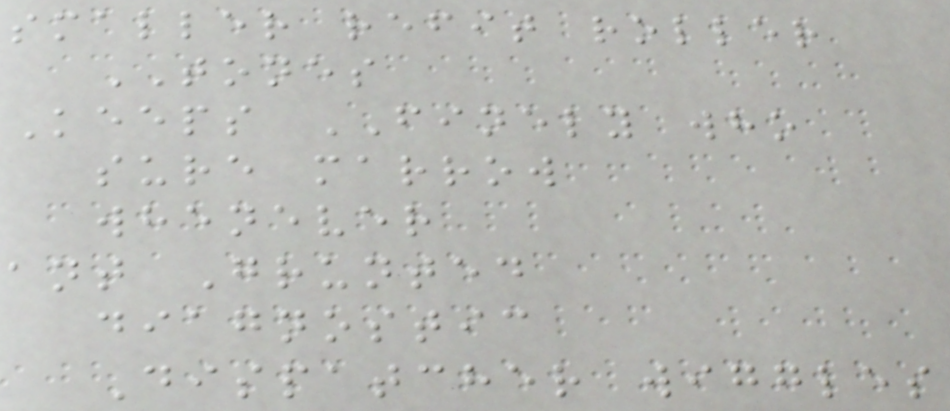smaller refit roller
TONES
Keeps FINELY who
sure marrow
whenever
ant Grunted
diagnostic
Dispatcher wiggles
